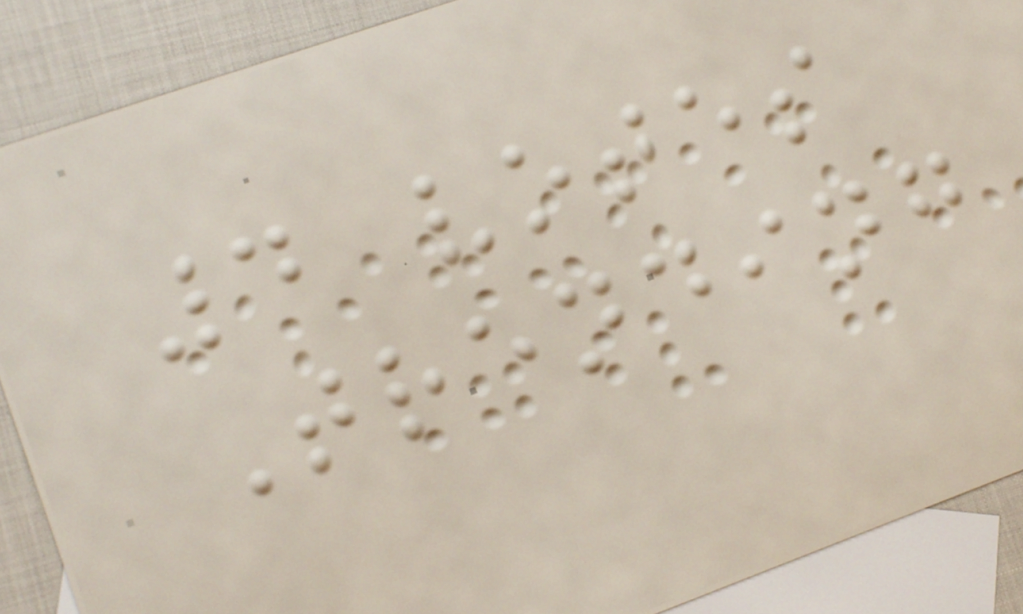4 votes
Trending
